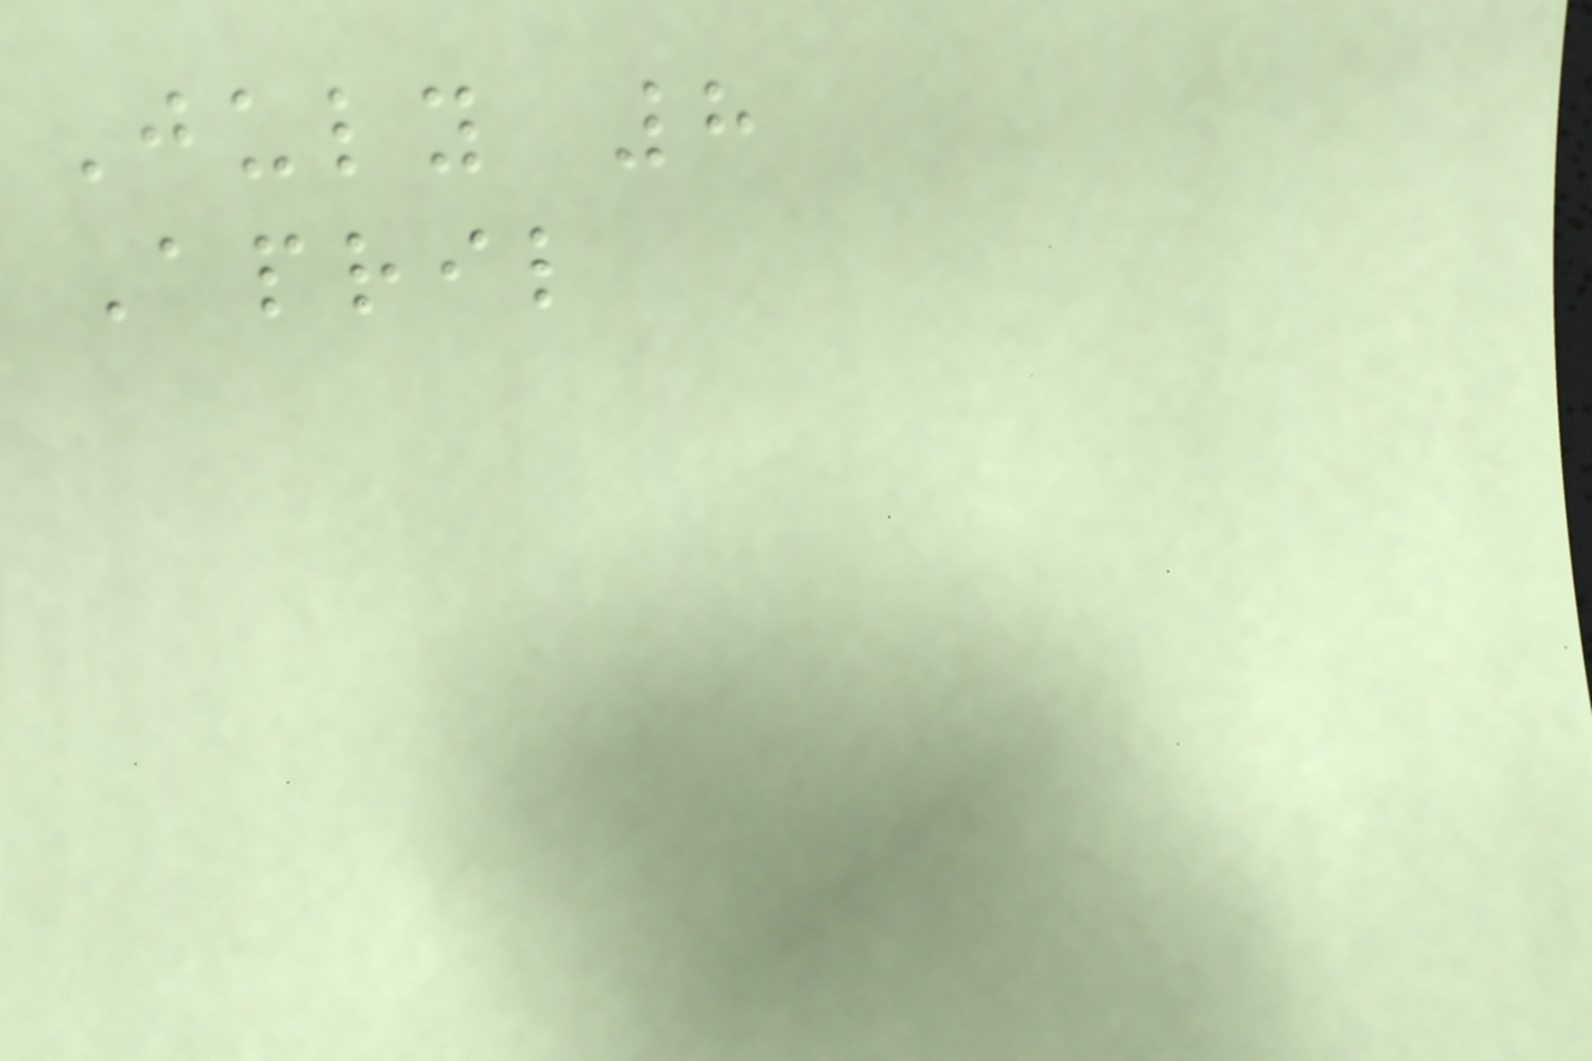July 8
April
